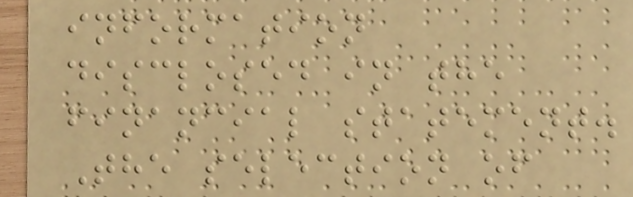information
disclosed in the
financial statement.
The selection of
